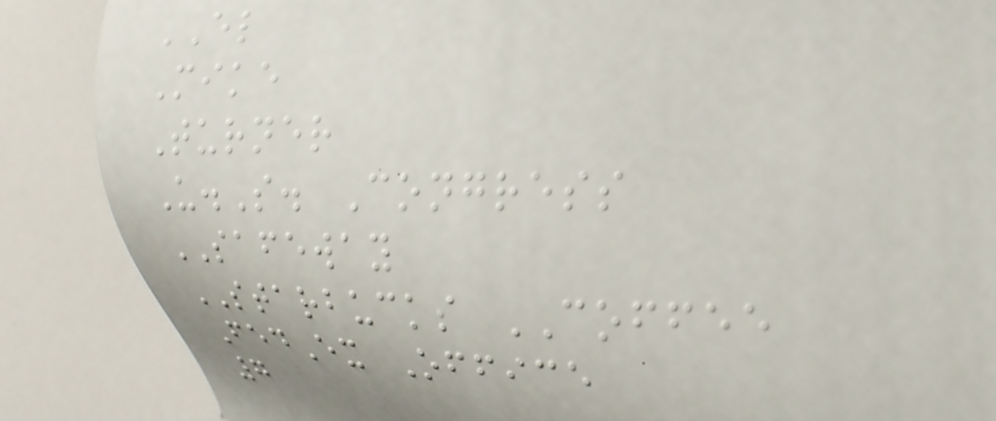EL
Mike
Turner
U.S. Congress
SAFEWAY
STARBUCKS COFFEE
FedEx Office
7
